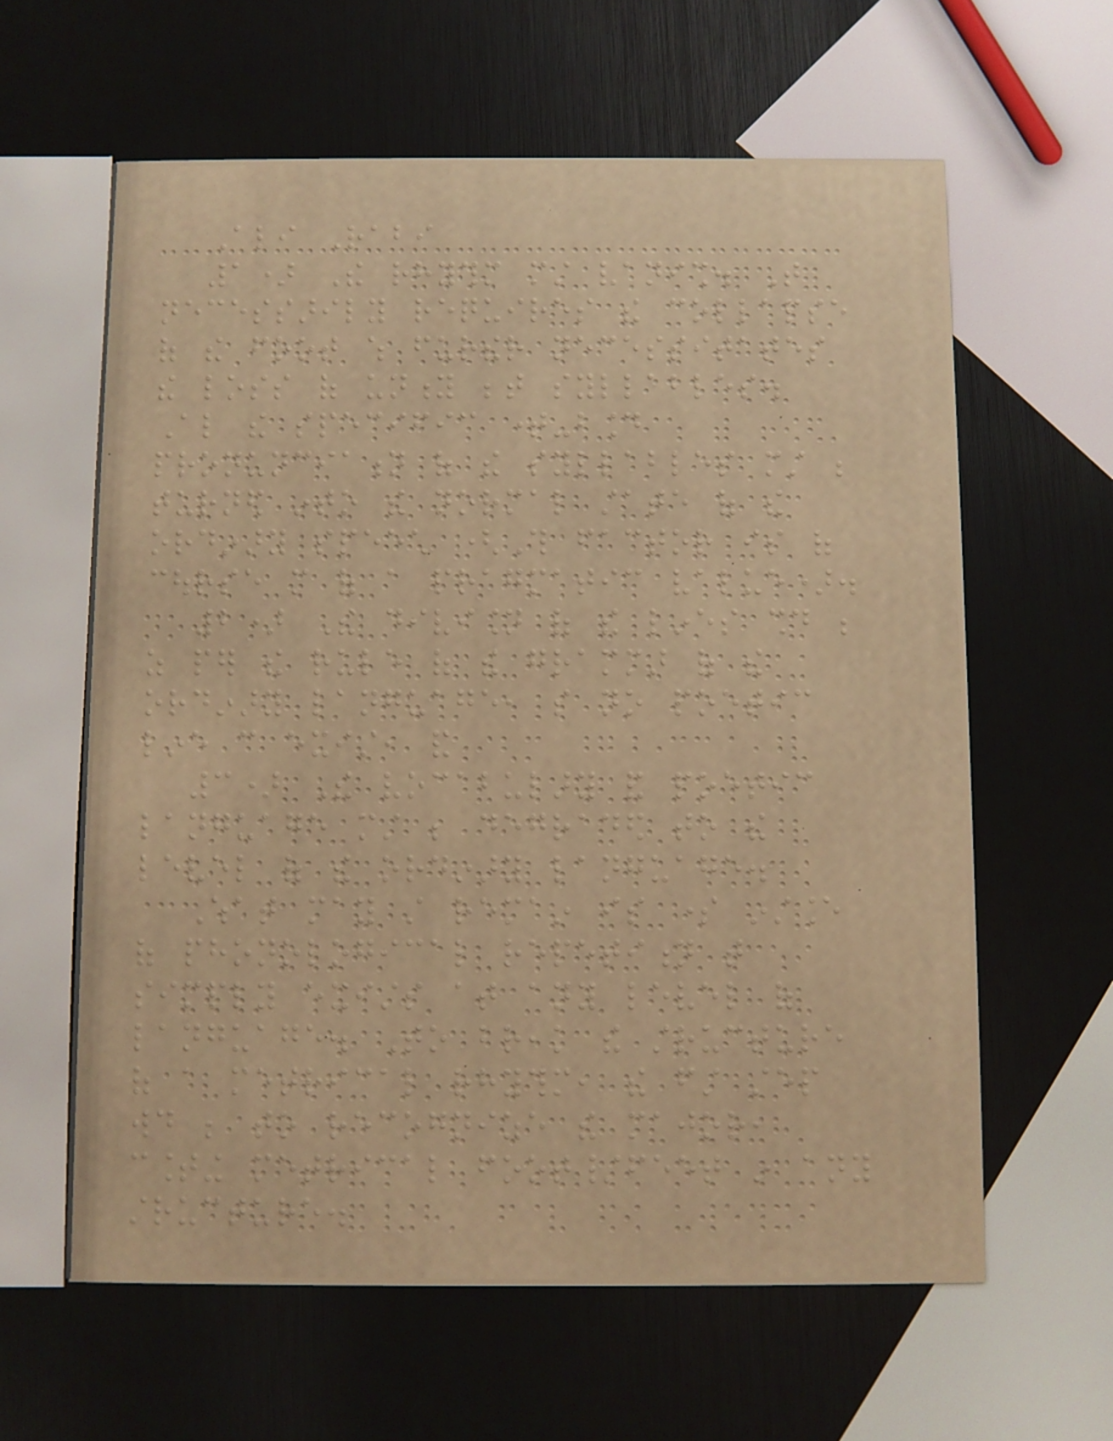Ali Rabi
1) The rhythm must vanish. That
necessarily requires the collapse
of the foot which further necessitates
the loss of unity between syllables.
Also the specific time-bound
pronunciation of the syllables must be
turned into the normal state of the
ordinary speech (This factor is of
course more of a pragmatic value).
2) The division of the lines should be
as per the rule of the grammar of the
ordinary language, so no poetic
line can exist, and
3) The vocabulary and poetic
language must be degraded to the
level of the ordinary language.
What may still remain is some instance
of phonological repetition that
simply exists at any level of
language. To break the structure
of a metrical rhythm, the first step
would be to recognize the major,
counting metrical foot/feet in any
structure.
